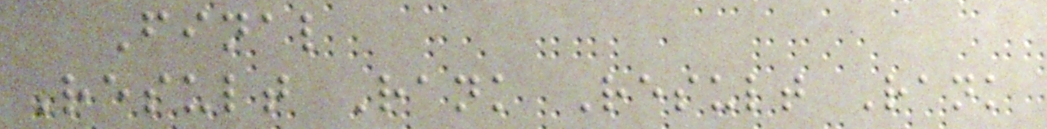Final
Result Rank Result Rank
